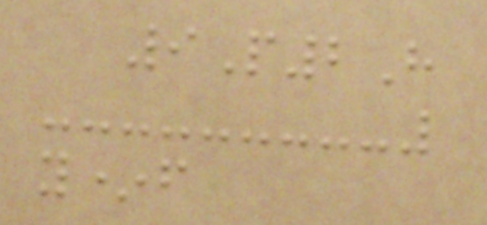9P2H
y*f
